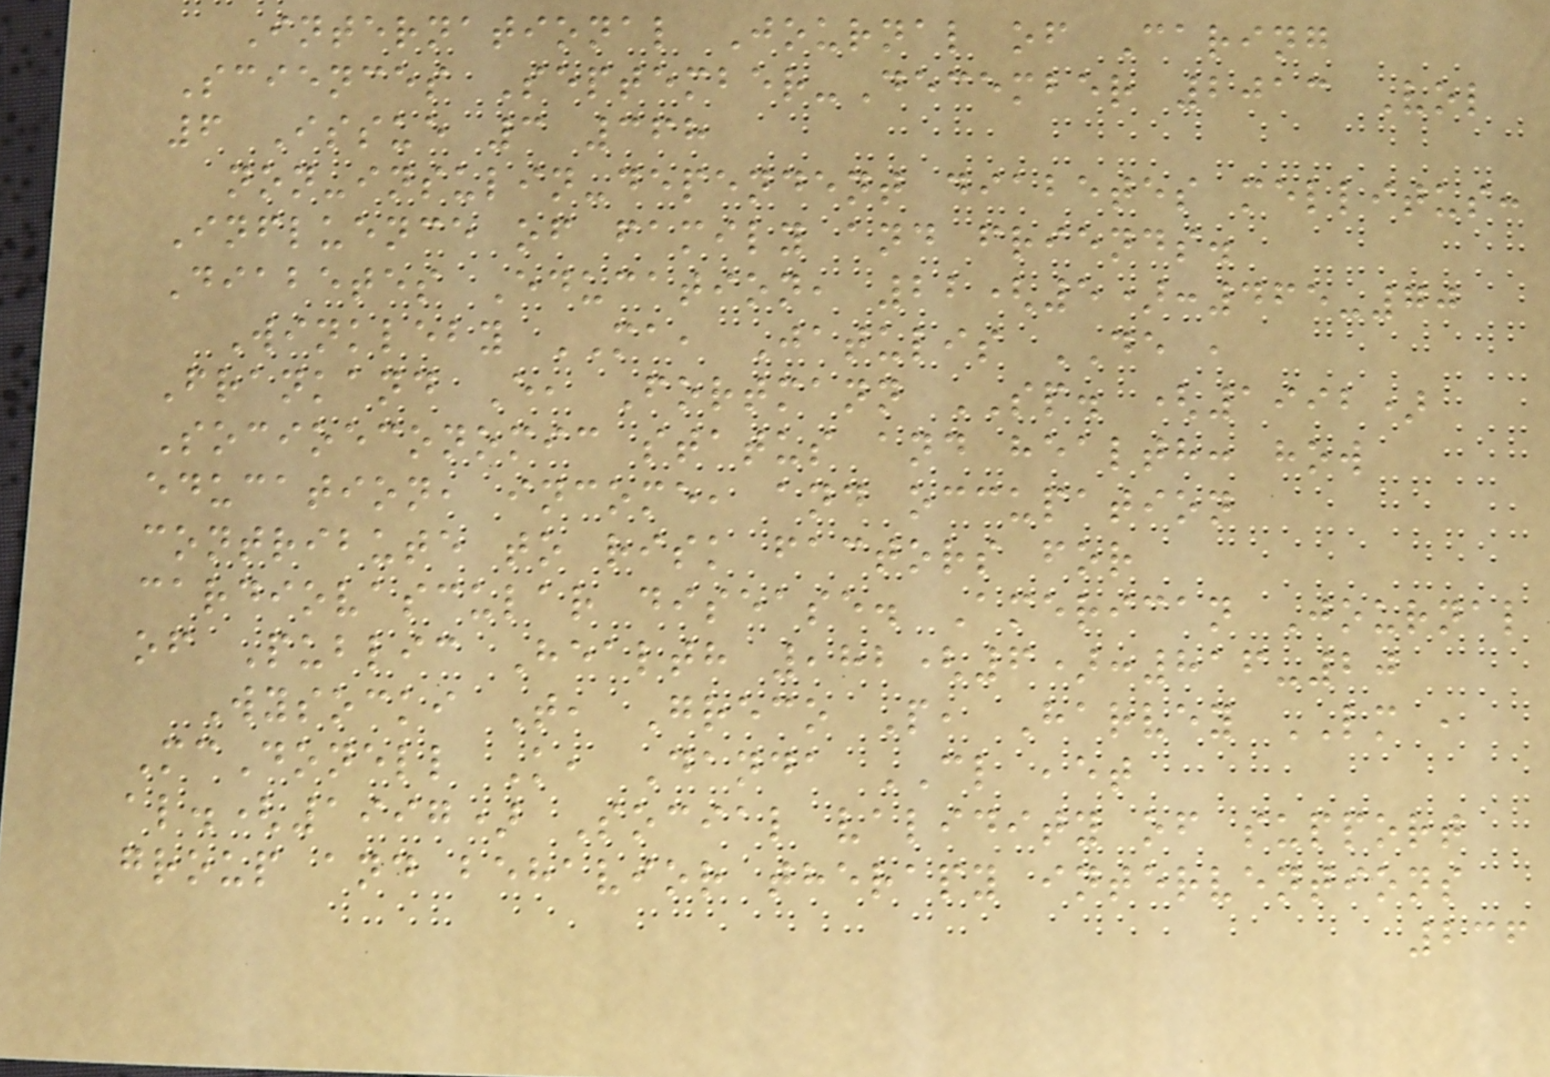International Journal of Caring
Sciences September-December 2013 Vol
6 Issue 3 368
non-insulin-dependent diabetes mellitus:
Influence of family and friends.
Diabetes Education, 22(5):465-70
Winkleby MA, Jatulis DE ,
Frankand E, Fortmann SP. (1992)
Socioeconomic status and health: how
education, income, and occupation
contribute to risk factors for
cardiovascular disease. American Journal
of Public Health ,82(6):816-20
Wysocki T, Greco P, Harvey LM ,
McDonell K, Danda CL ,et
al.(1997) Social validity of support
group and behavior therapy interventions
236
